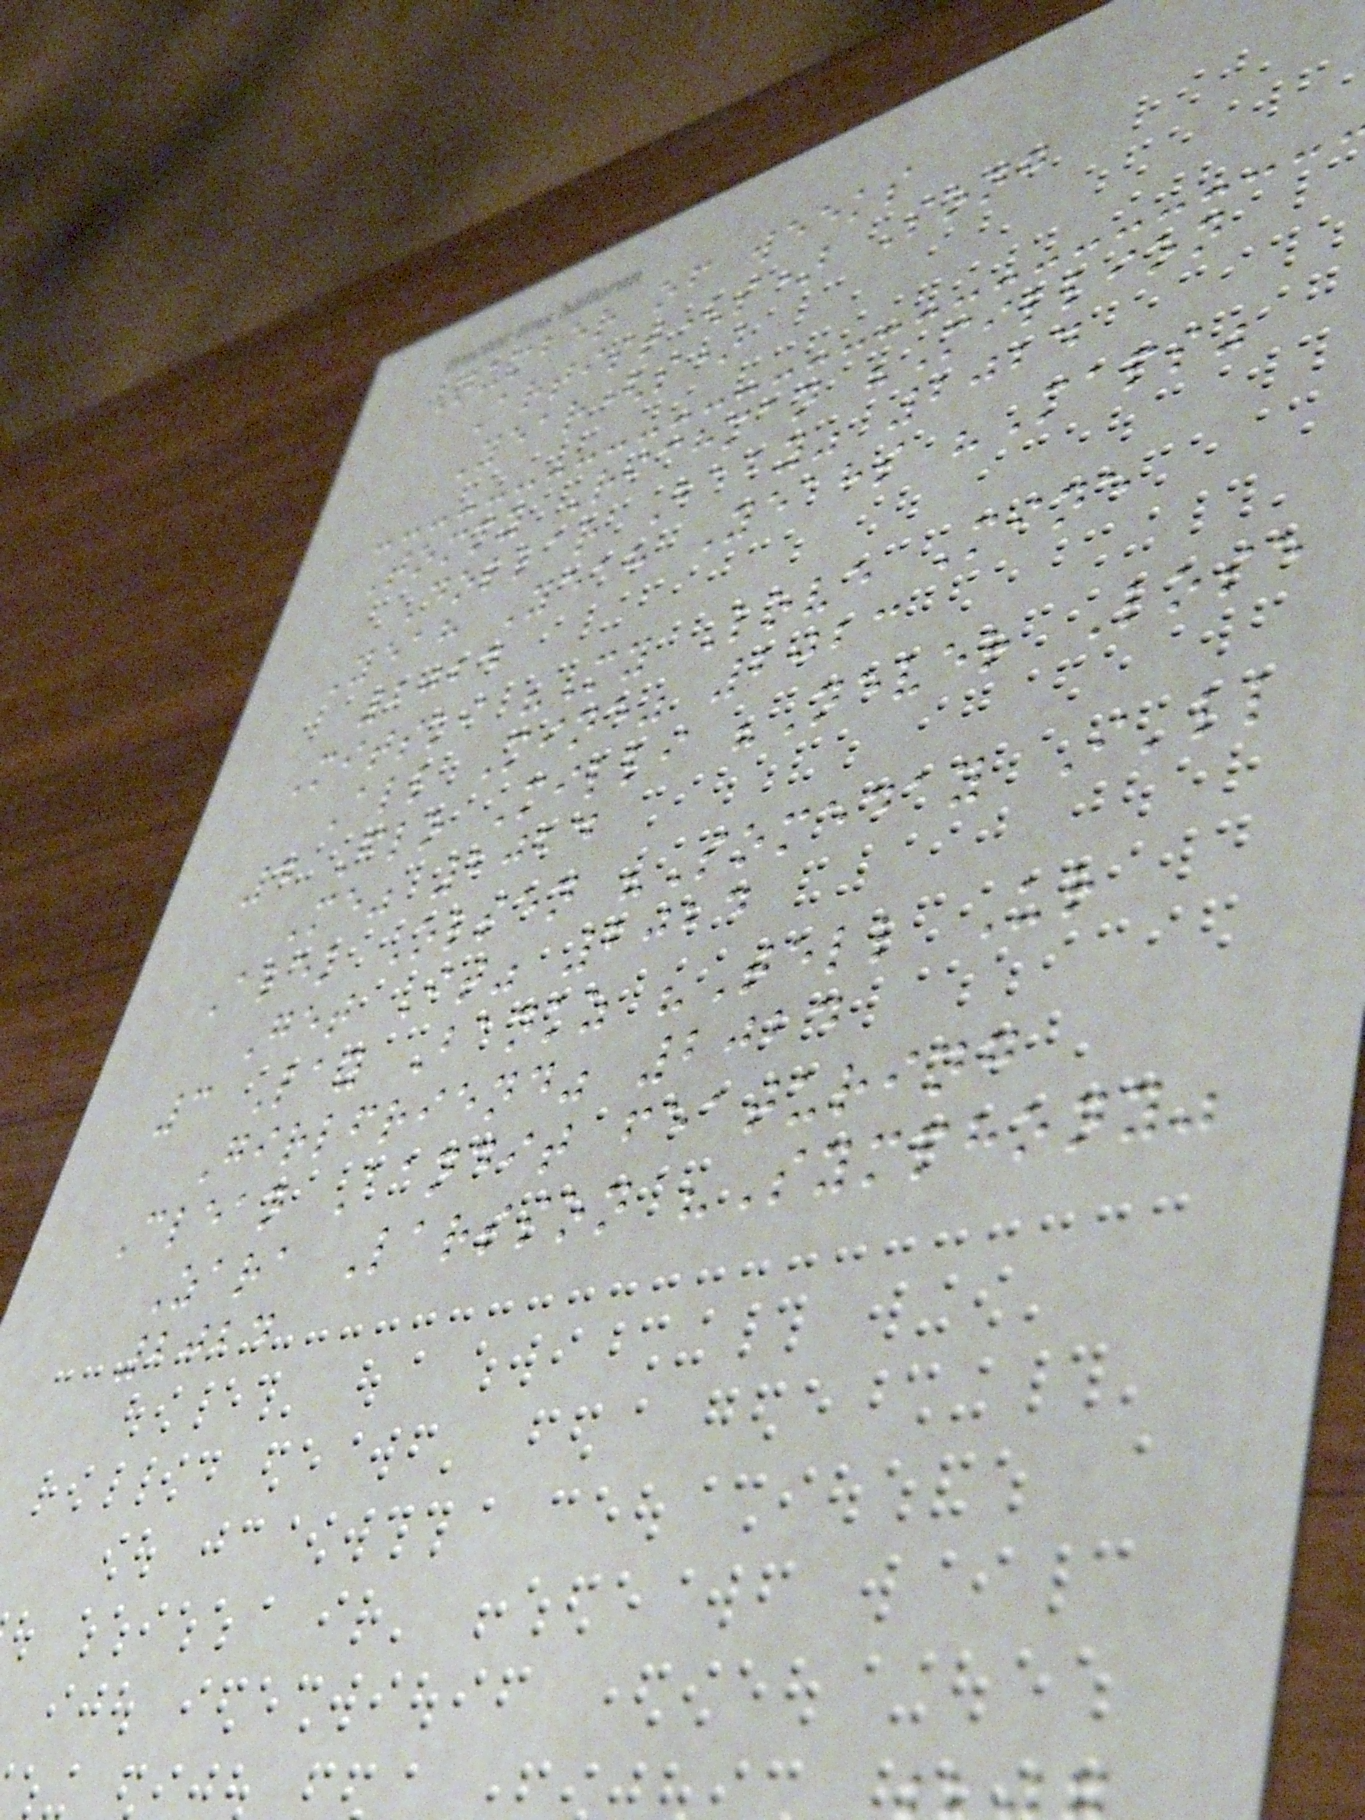Number of weeks
Artist(s) Song
Year(s)
Tommy Richman "Million
Dollar Baby" 2024
Yeah Yeah Yeahs "Maps"
2024
Mitski "My Love Mine
All Mine" 2023
4 Flo Milli "Never Lose
Me" 2024
Alek Olsen "Someday I'll
Get It" 2024
3 Lay Bankz "Tell Ur
Girlfriend" 2024
Clean Bandit featuring
Zara Larsson "Symphony"
2024
